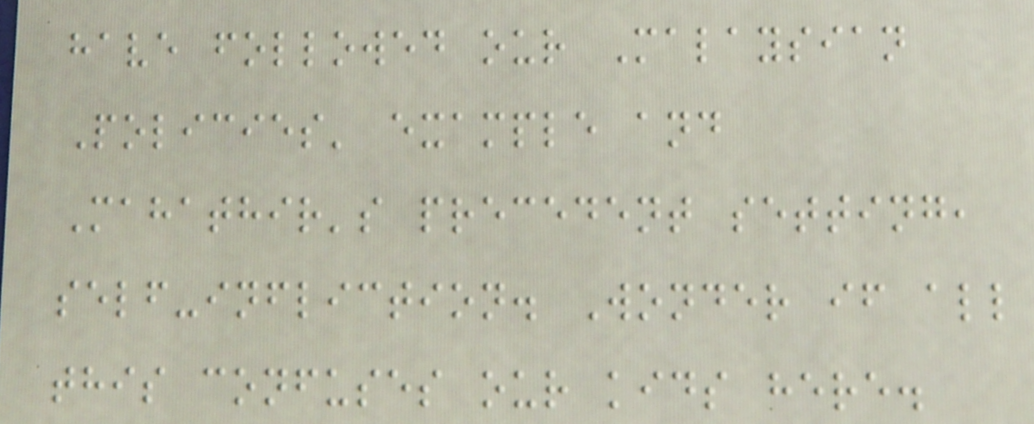have followed our Malaysian
Policies' example and
Mahathir's precedent setting,
self-infliction. Wonder if all
this confuses our kids here.
